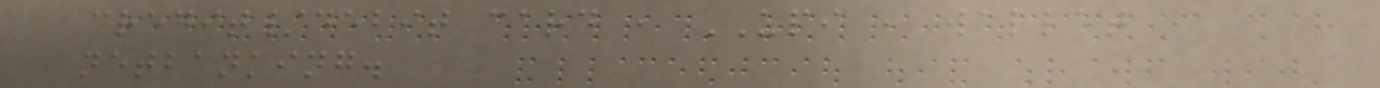credit/debit card , UPI , wallet ,
netbanking.
